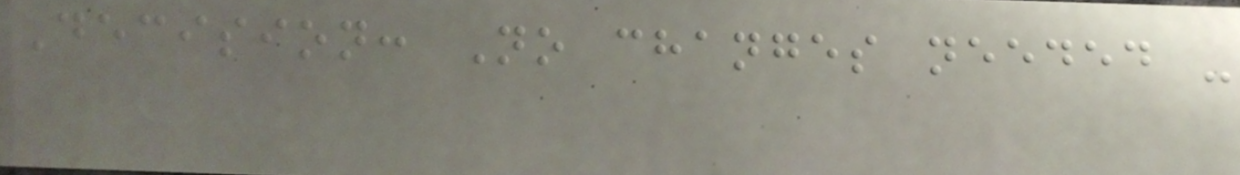Decision: No changes needed -
